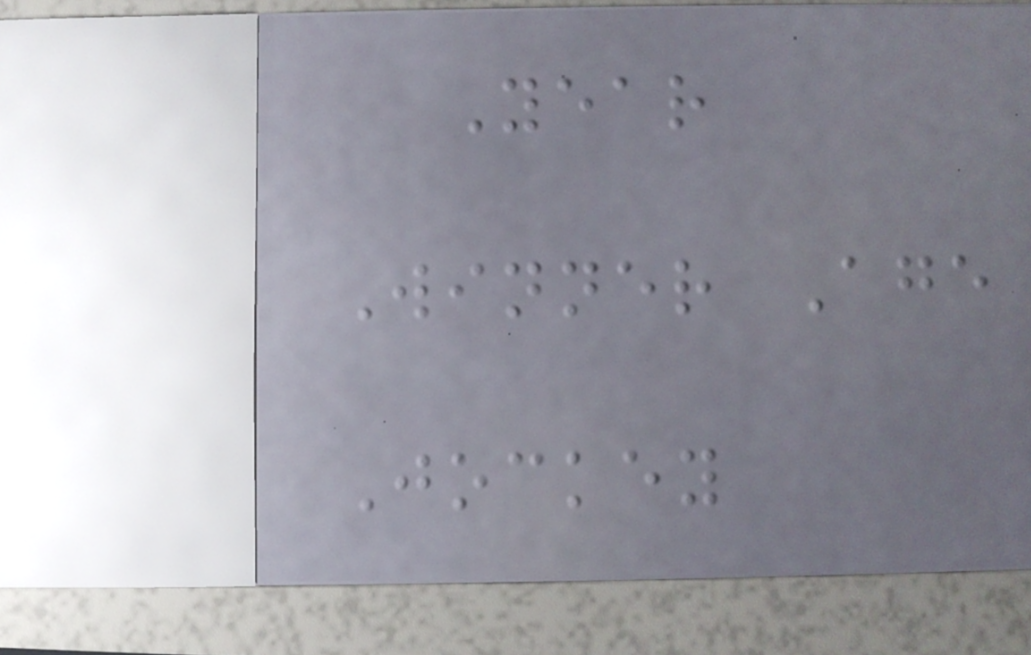Year
Winner Age
Jockey
